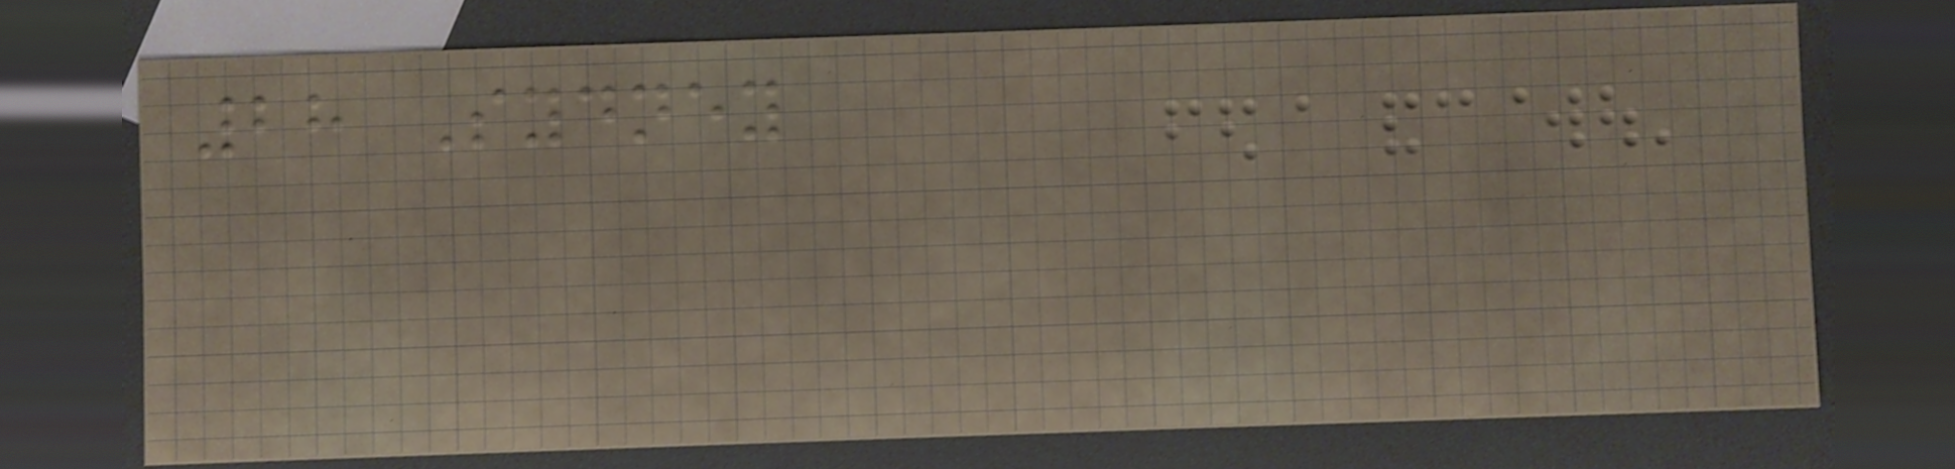28 Sydney
